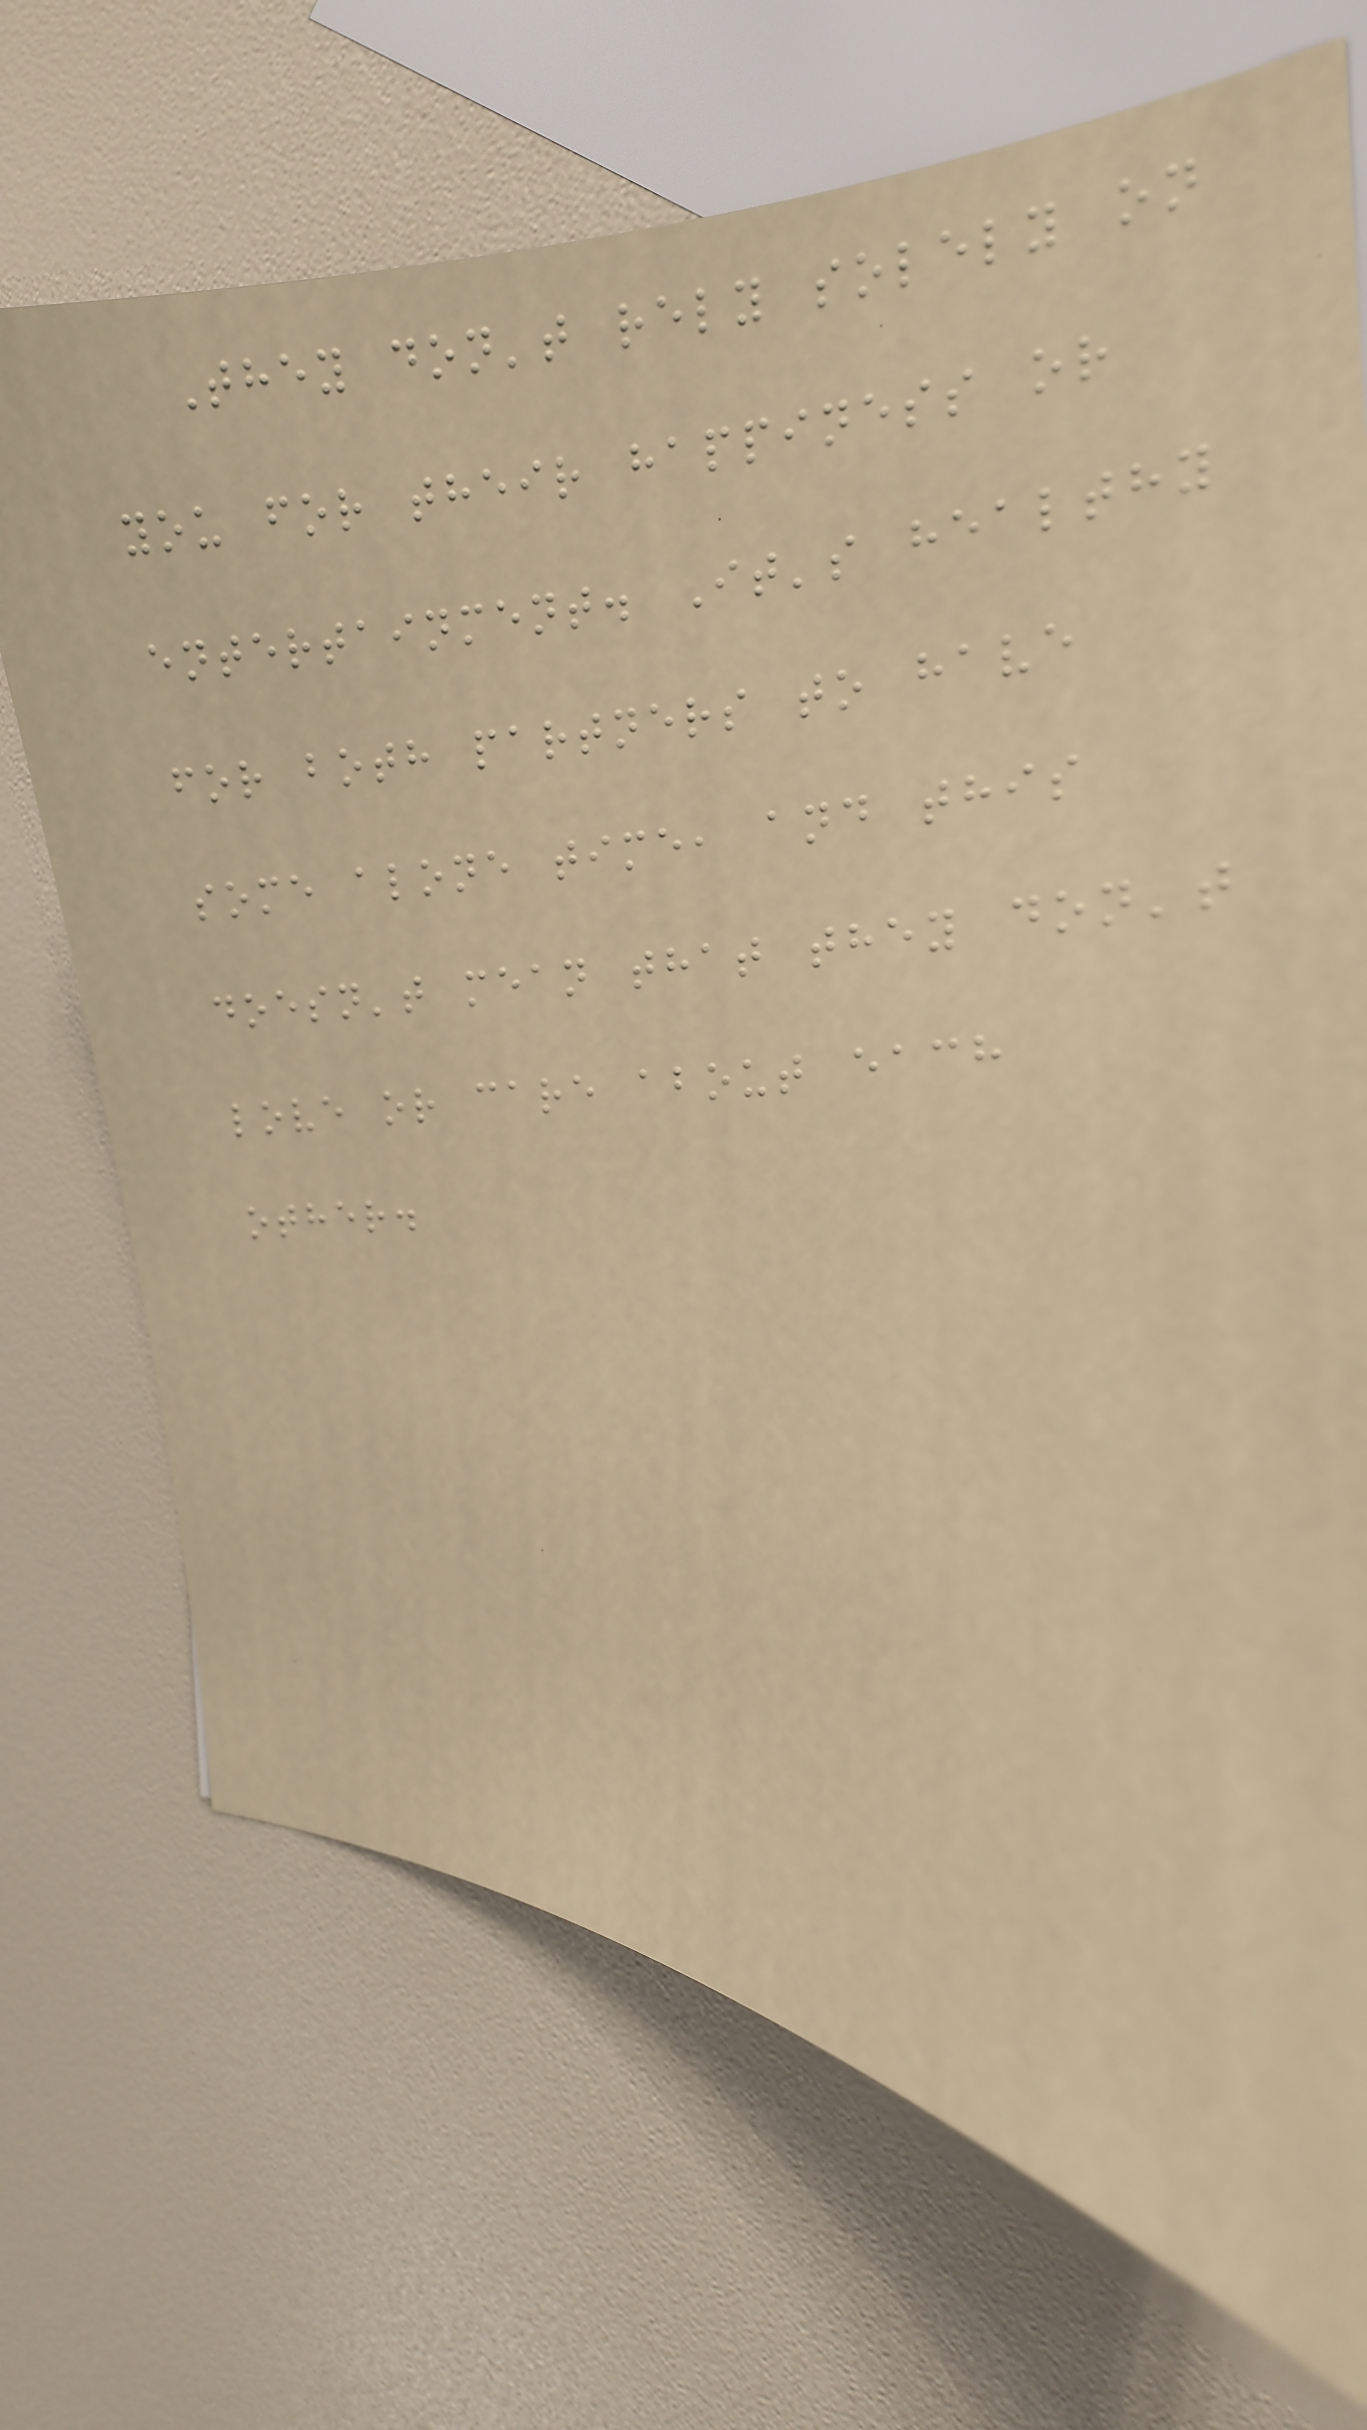They don't rely solely on
you for their happiness or
entertainment. It's healthy
for both partners to have
some alone time, and this
doesn't mean that they don't
love or care about each
other.
